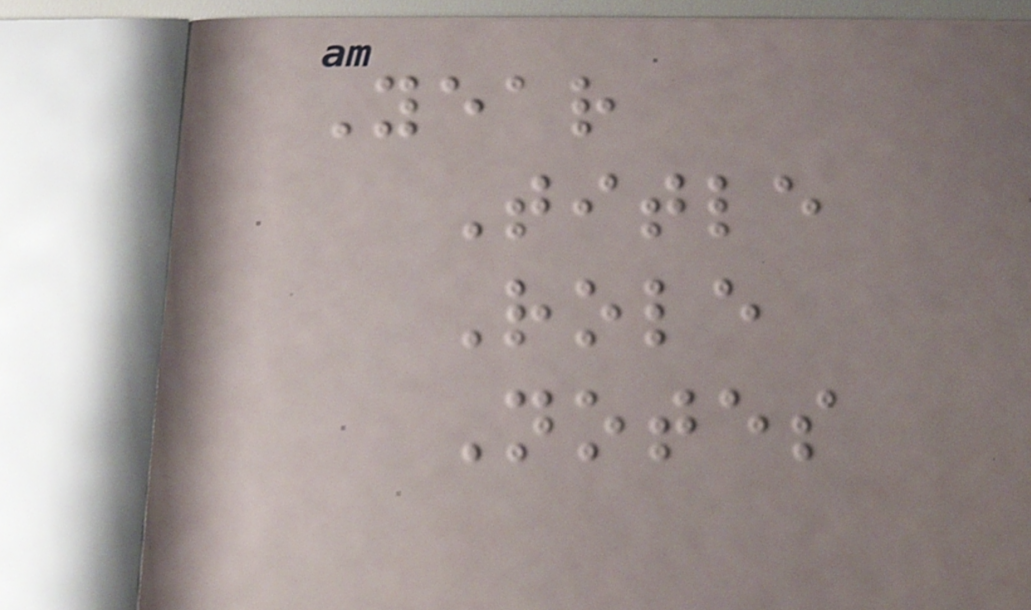Year
Title
Role
Notes
